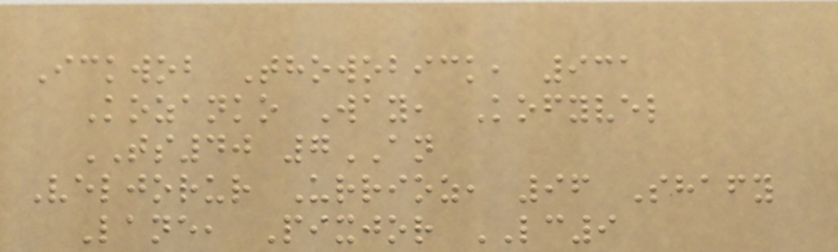Ickwob Thowobick, 931
Kozanko Way, Kofyvel
TS40 7AN
Veljorur Urrioz, 96 Shafy
Lane, Pixjor LC9
